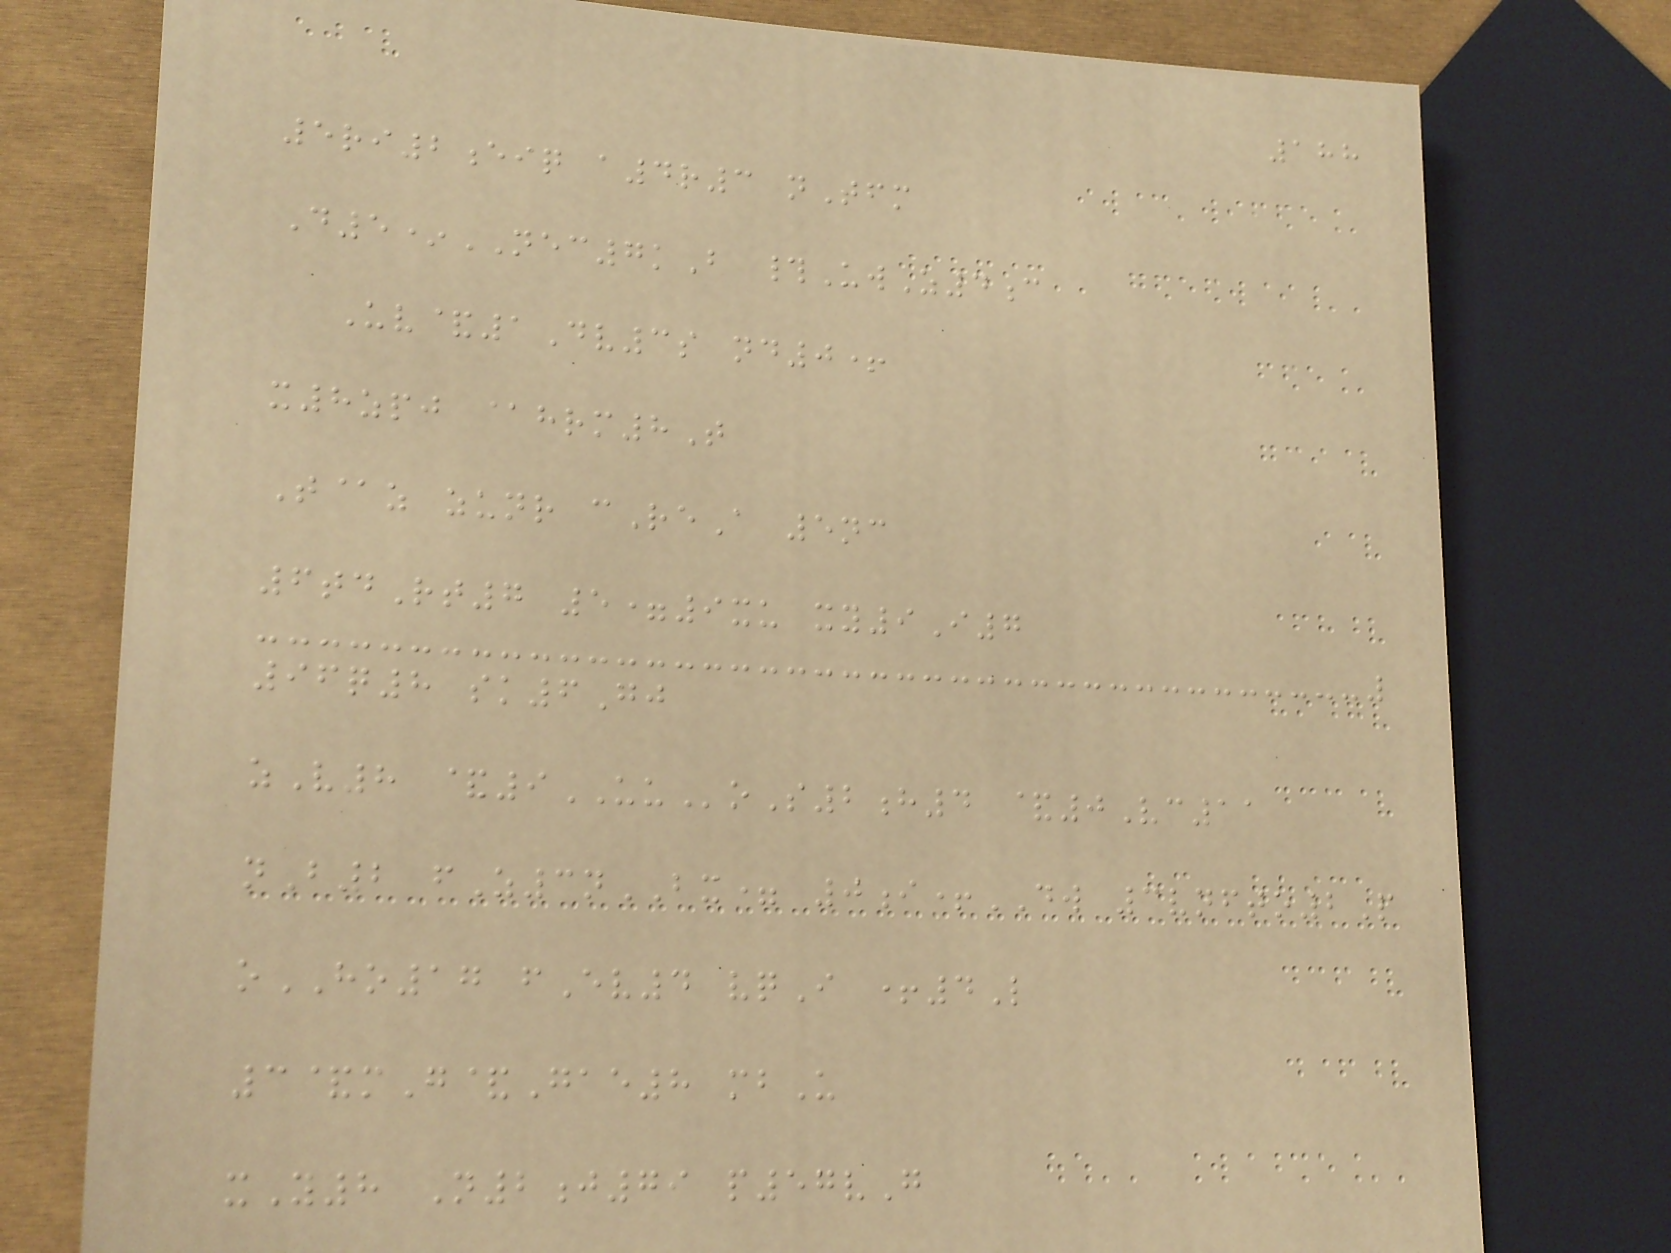188
5ri2eiq a4r3 nTfm
D5*NEC7kB #UwZ4c
Uv&1Dv3s nd0+
x8zpj @hrm8T
T@z zunr cReA 5nc
6tdRt7 5=9xu xy9I7
96q8 sk6Gj
zV8 &9UUoS2h4 &0Vc11
nB2 fZ3nBX= 0i+DW 3vnfto2P
oHO17 fEv4 vqI +4L
3&mG&Gae8 mbU
xY8 N2j79 p57vG
